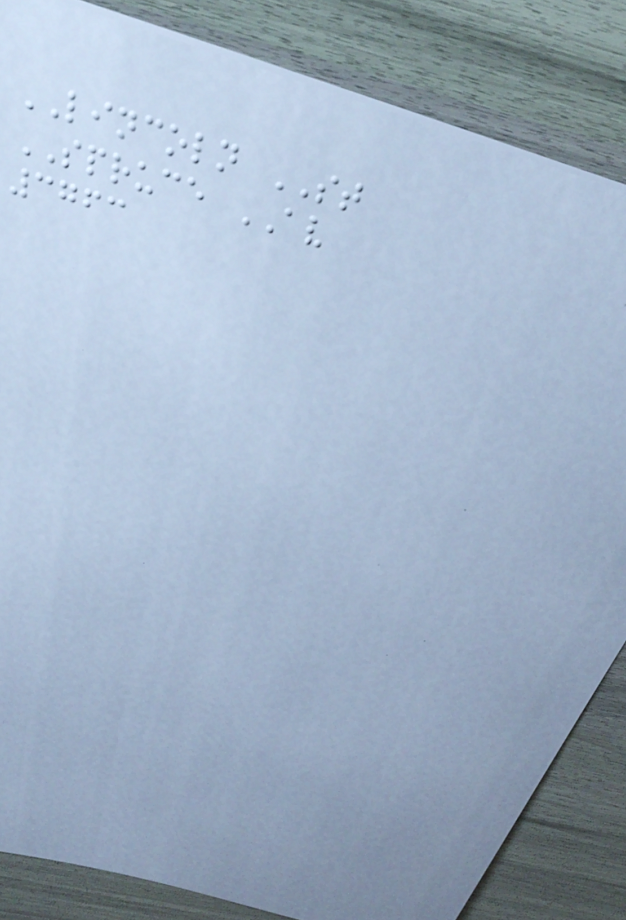LINCOLN ST
SPRUCE AV
3763
